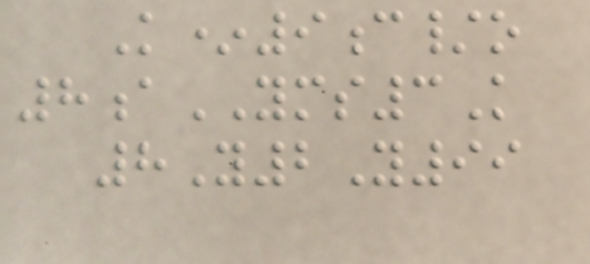K*9c/o
8aYMS3K
8Y2Y99
